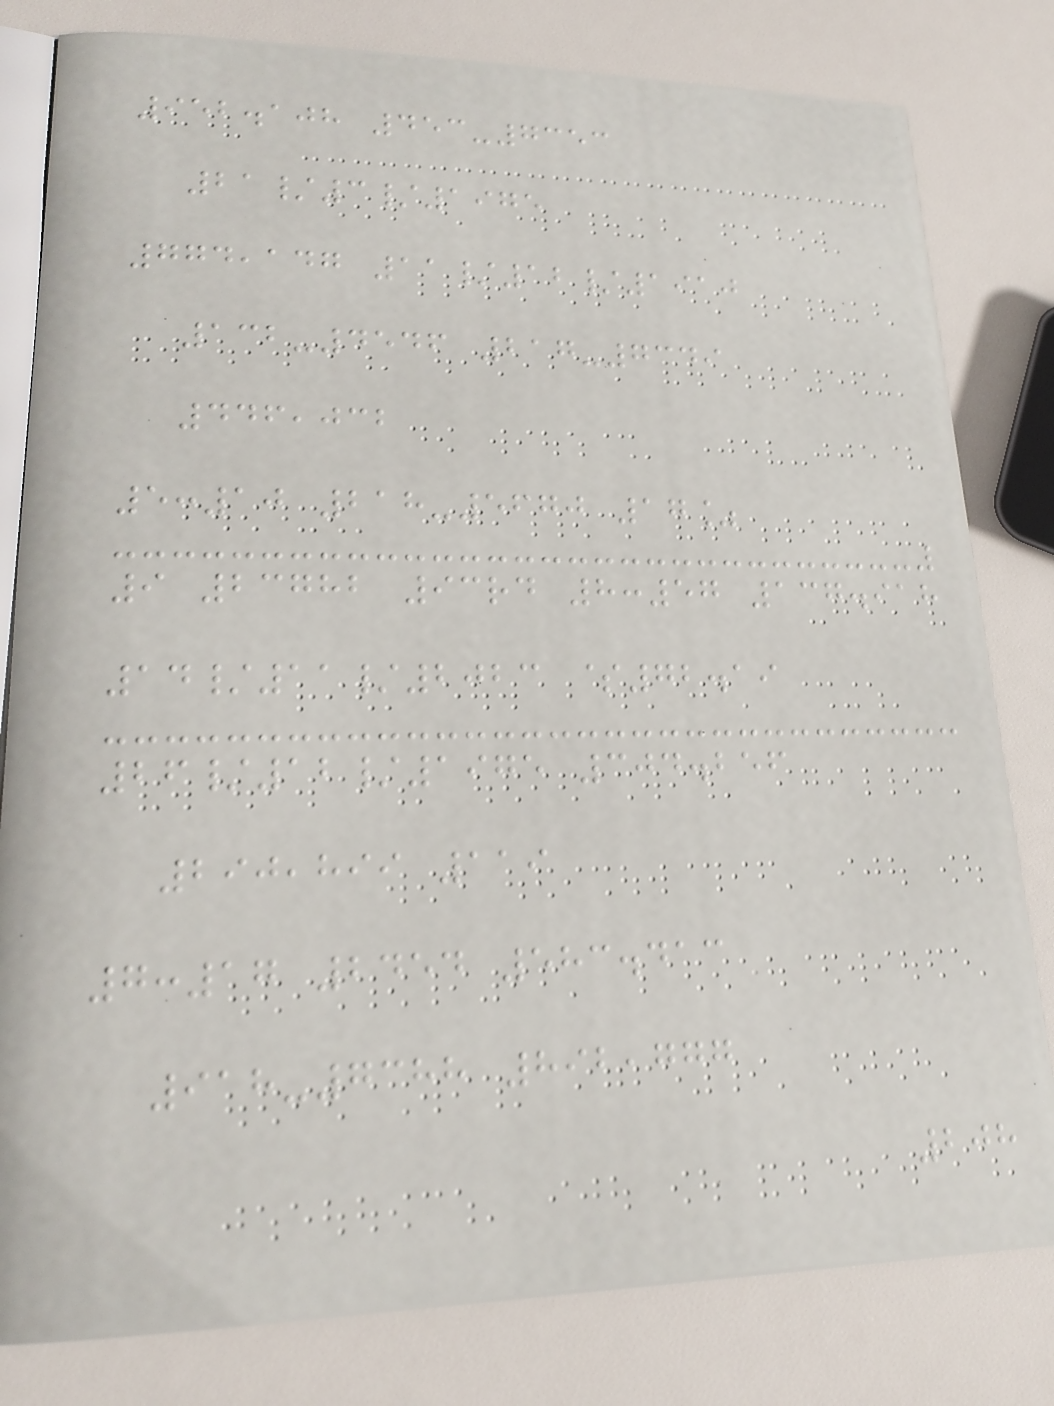952.108 453-7353
21/3/1975
774,147 11/12/1910
132-4546 217-7349
446,032
5:10 218-5670 17%
9 23782 93rd 8:57 137.918
14/11/2023 $72.19
26/12/1975 304.256
290,899 119
7:17 2454 583.413
918-7388 892,777
208
